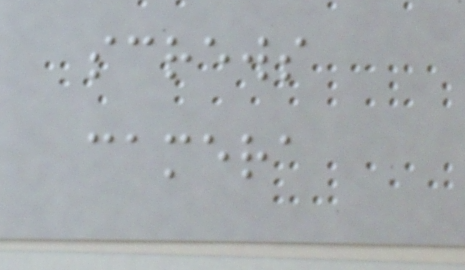screws
camera
